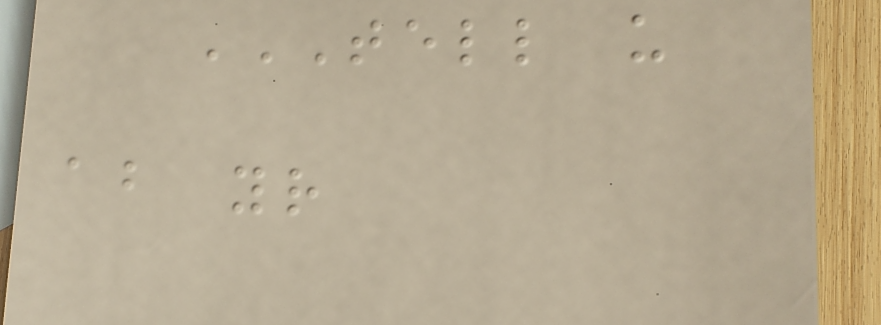TELL US
ABOUT YOUR
